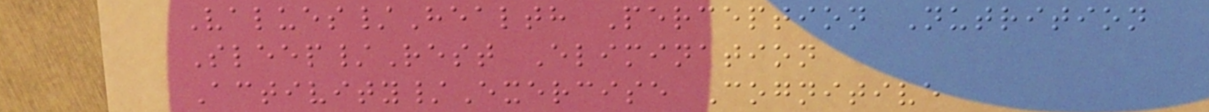Values/Health Perception Nutrition
Sleep/Rest Elimination
Activity/Exercise Cognitive
